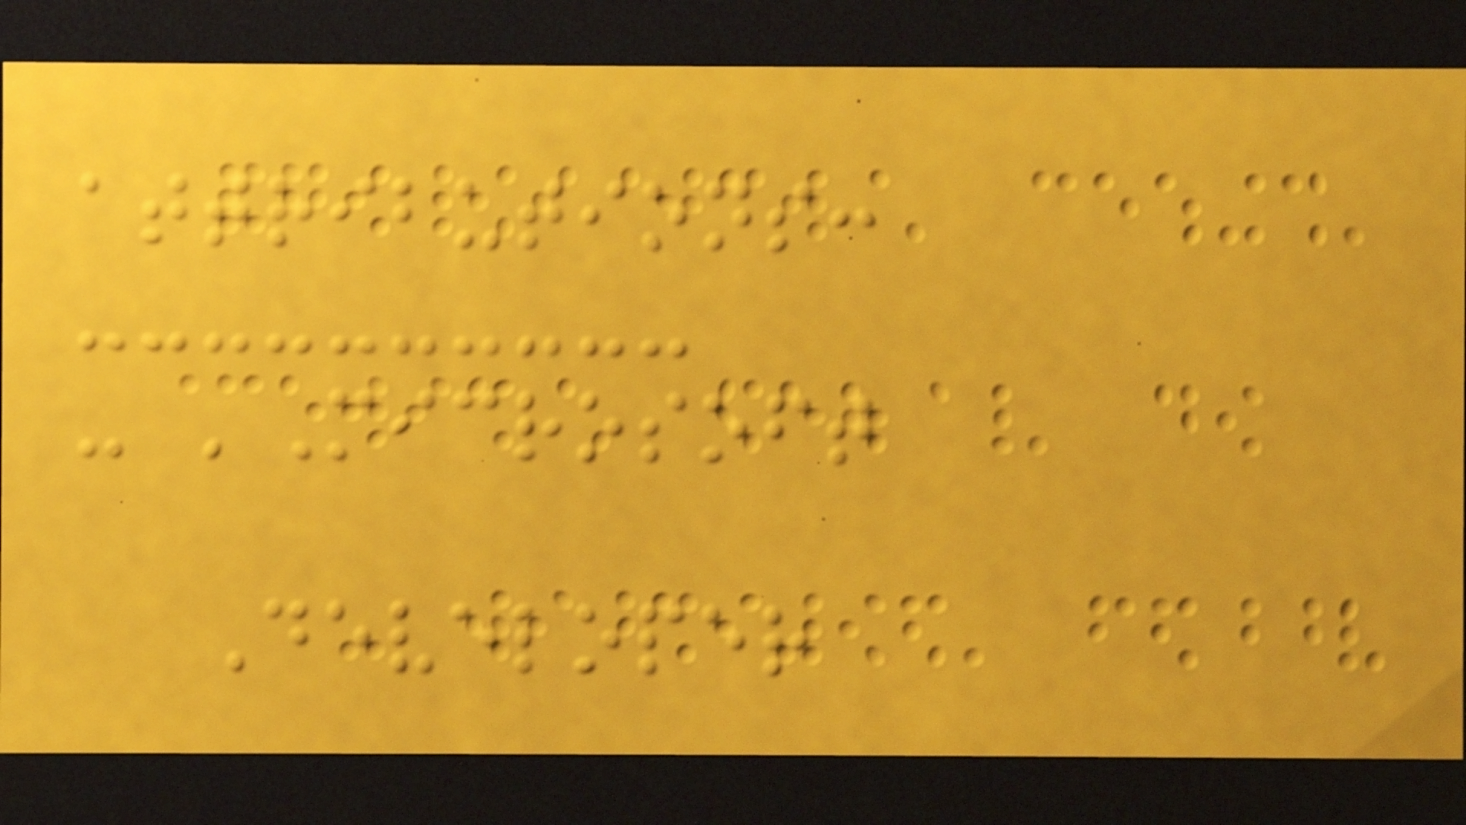attributions:
- 'Microsoft
Developer
